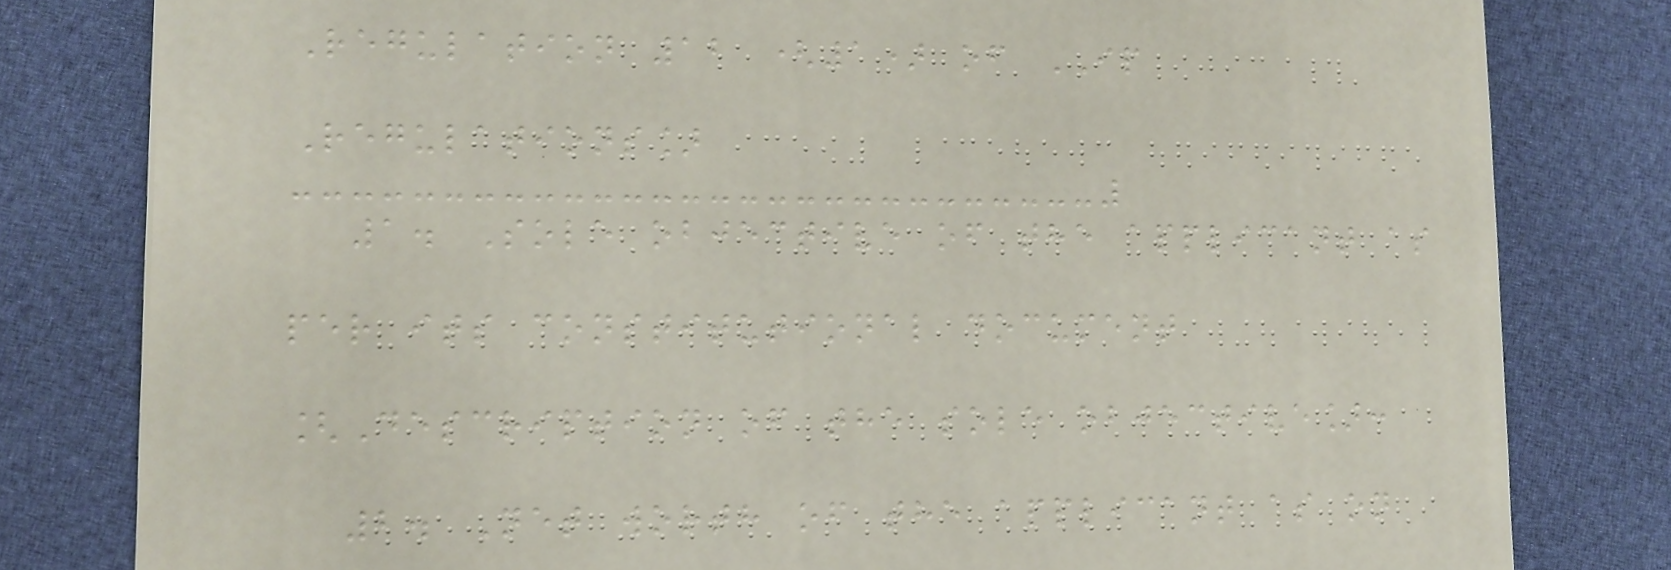Regulation 12 (1) of IP
Regulations]
1. Sole objective of the applicant as
per its constitutional document
[Description of the sole objective]:
2. Net worth of the applicant as on
